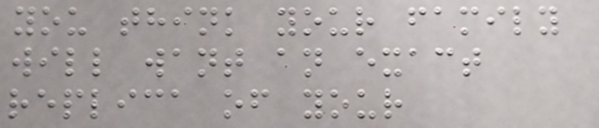you think your family
will want an exact
replica of your
